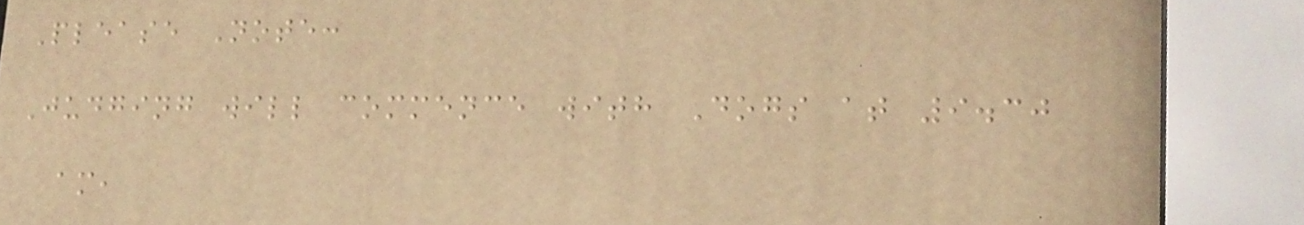Please Note:
Judging will commence with Dogs at 9.30
am,
